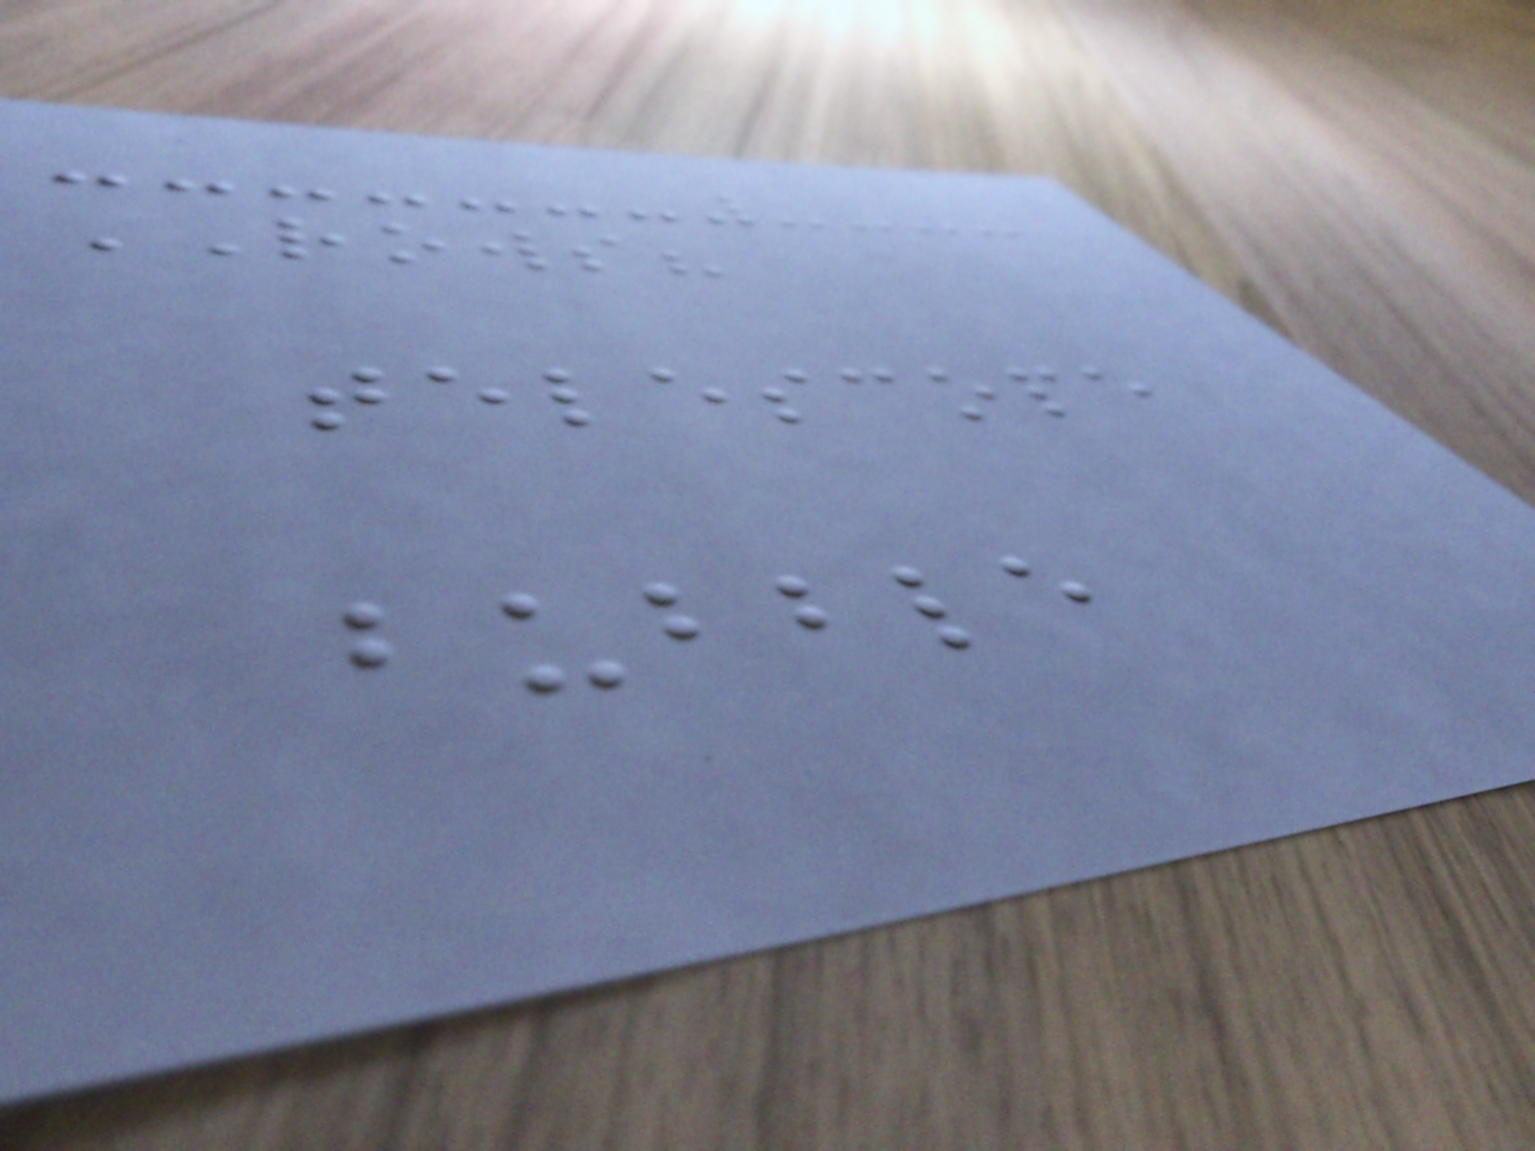ROWS?
telescope
bubble
